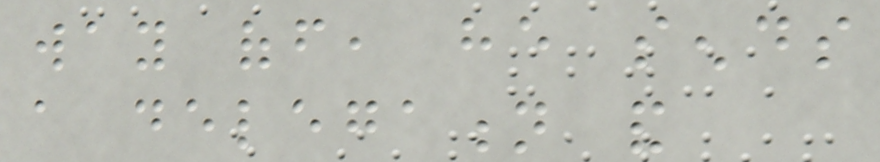way off, he sends
a delegation and
